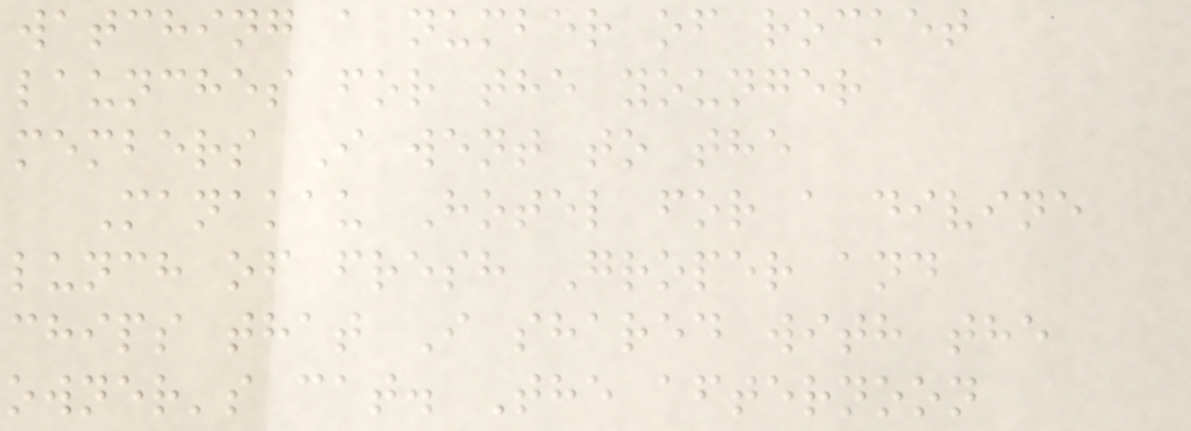watching a number of rocket
launches for the younger
members I went to the
Manakau Hotel for a divine
lunch of fresh Groper and
chips that I shared with the
owner's cat. The afternoon
